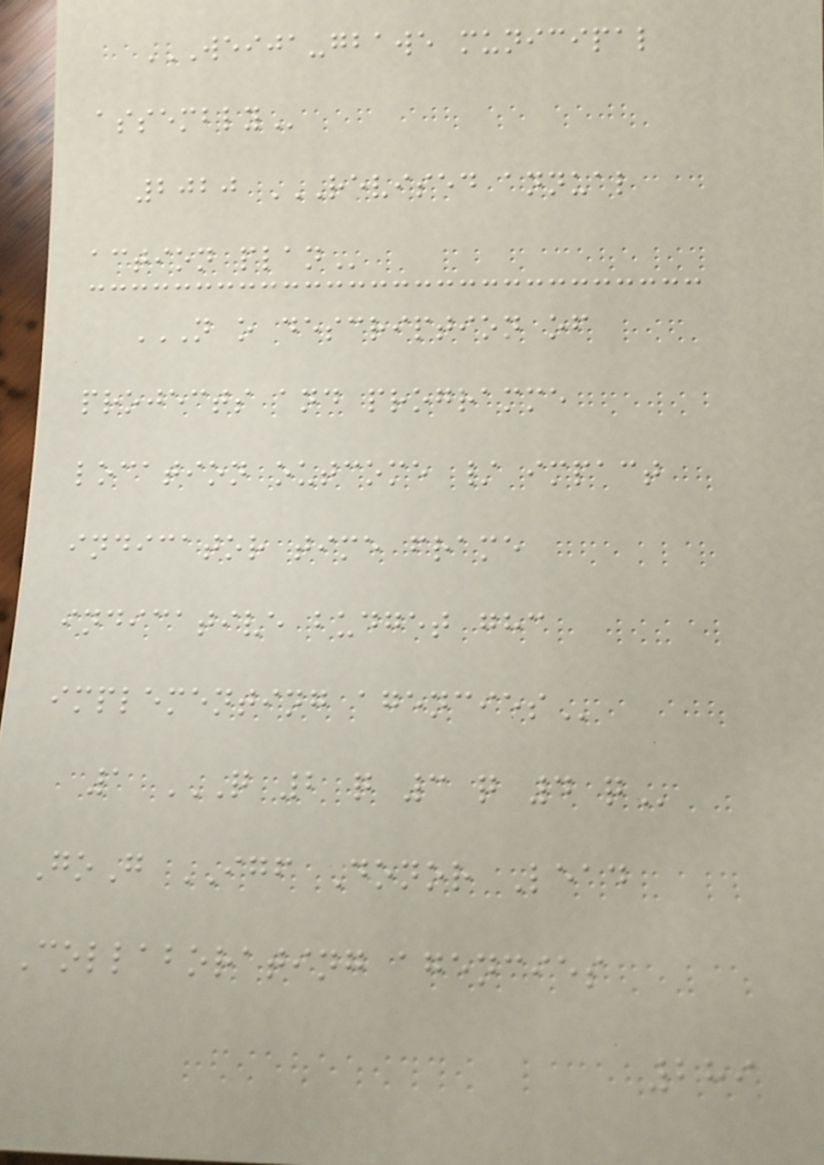WEIJA-GBAWE MUNICIPAL
ASSEMBLY
2020 REVISED ANNUAL
ACTION PLAN
N O DESCRIPTION OF
PROJECTS AND PROGRAMME
LOCATION OUTCOME / IMPACT
INDICATOR TIME FRAME
INDICATIVE BUDGET GHC
IMPLEMENTING AGENCIES
1 Q 2 Q 3 Q 4 Q
GoG IGF Donor Lead
Collaborating agencies
289
